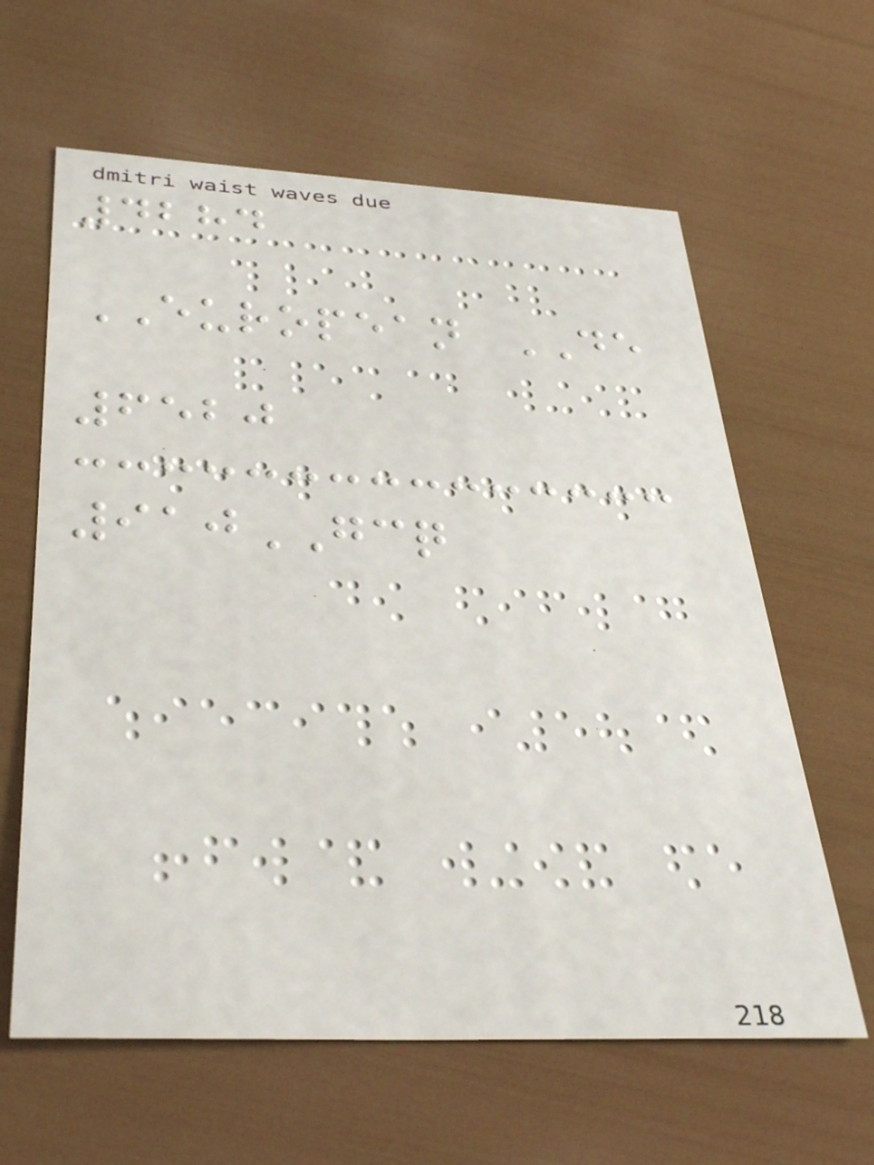4284
EUROPEAN DE
6520
910GCQ
